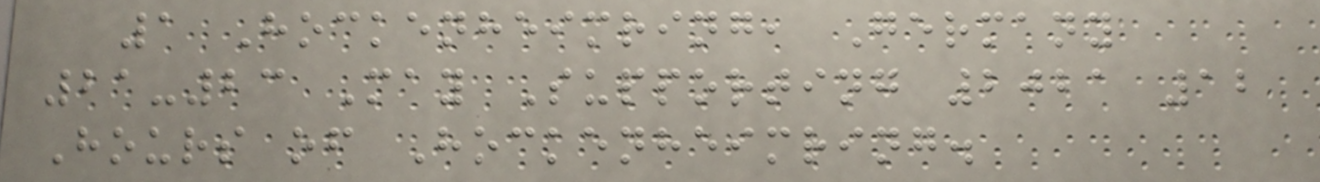1 Hockenheimring, Germany
21-23 May Supporting 2021 12
Hours of Hockenheimring.
